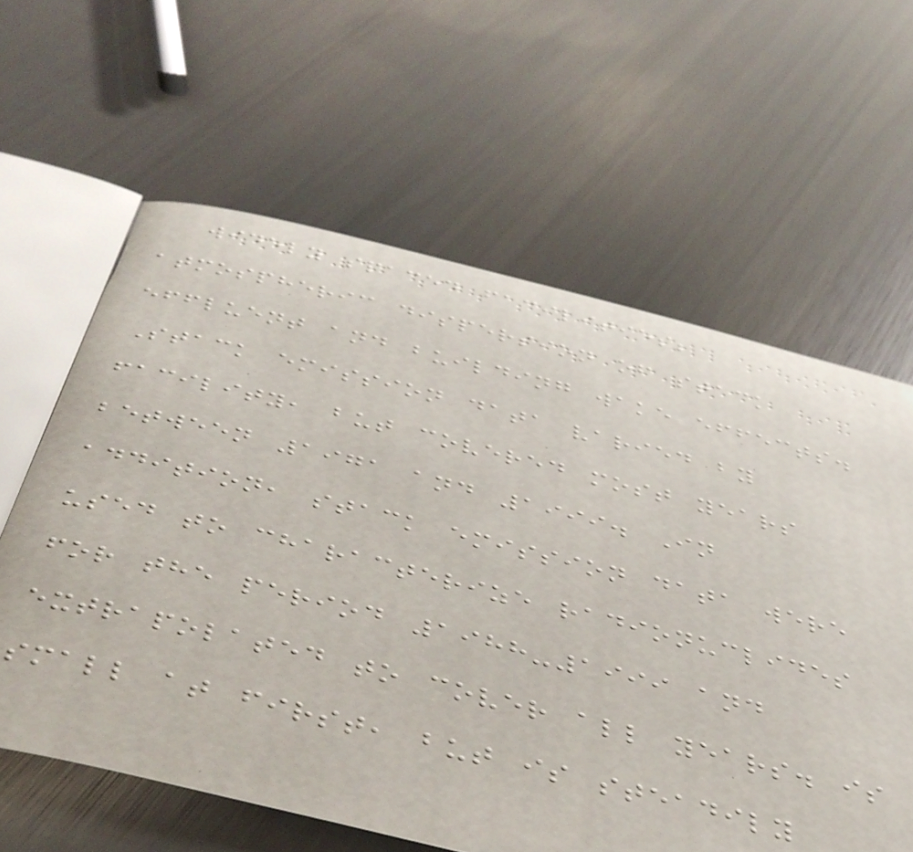widely spaced facilities;
atmospheric dispersion of stack
effluent and building wake effects.
Stack emission data varied by
facility, but covered most years
between 1971 and 1999. In
addition, stack emission data were
used to characterize radionuclides
for the period 1988-1999 and
extrapolated to cover all years. is
small at first, but is steadily
